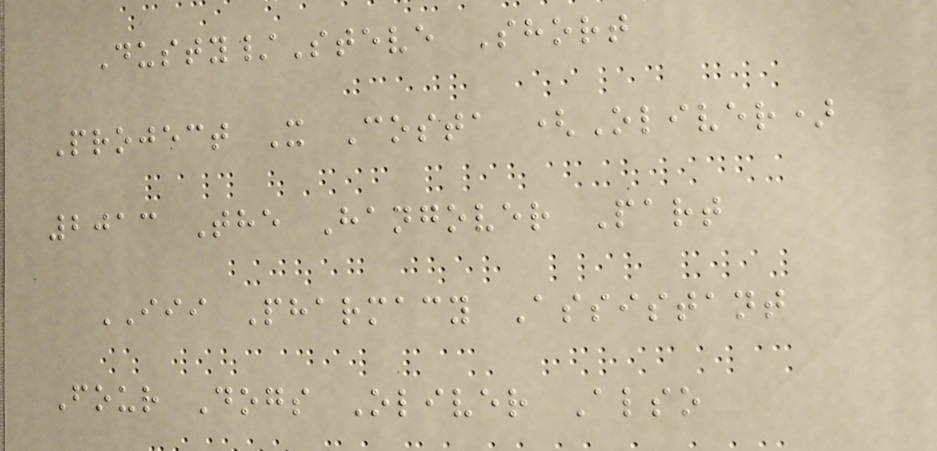Dusty/Steve Short
Project X Costa (Oliver)
2013 The Hangover Part
III Pharmacy Assistant
Four Dogs Oliver Also
